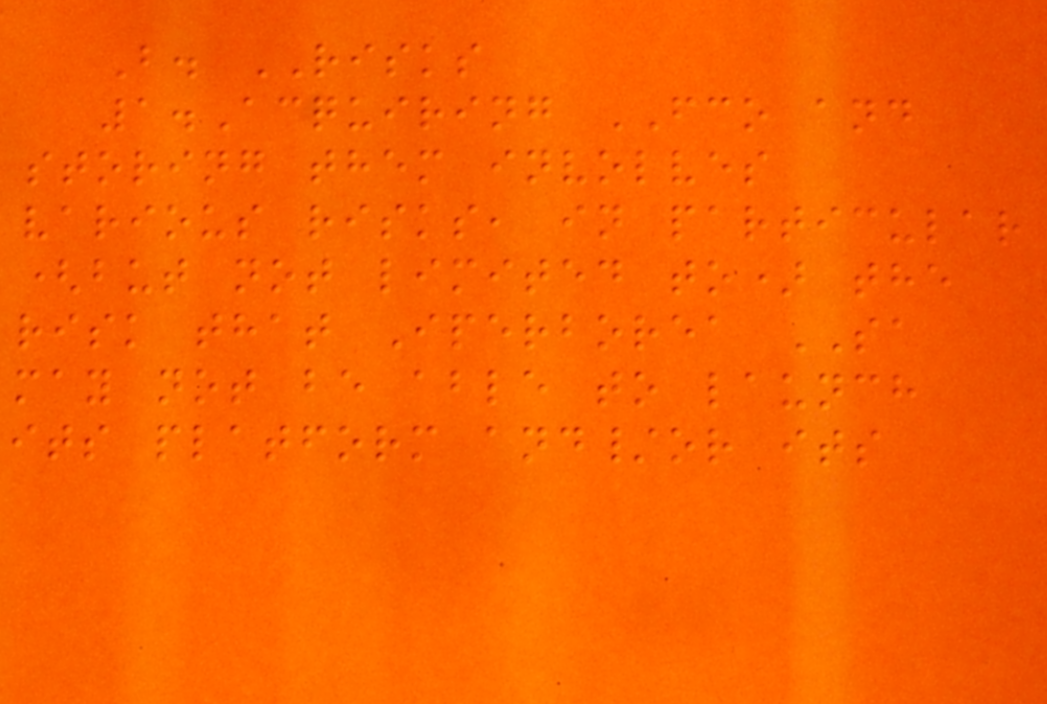B. RISKS
1.Acquiring FCO and
storing them involves
various risks, in particular
(but not limited to) the
risk that Iperborea SA
may not be able to launch
its platform and/or its
